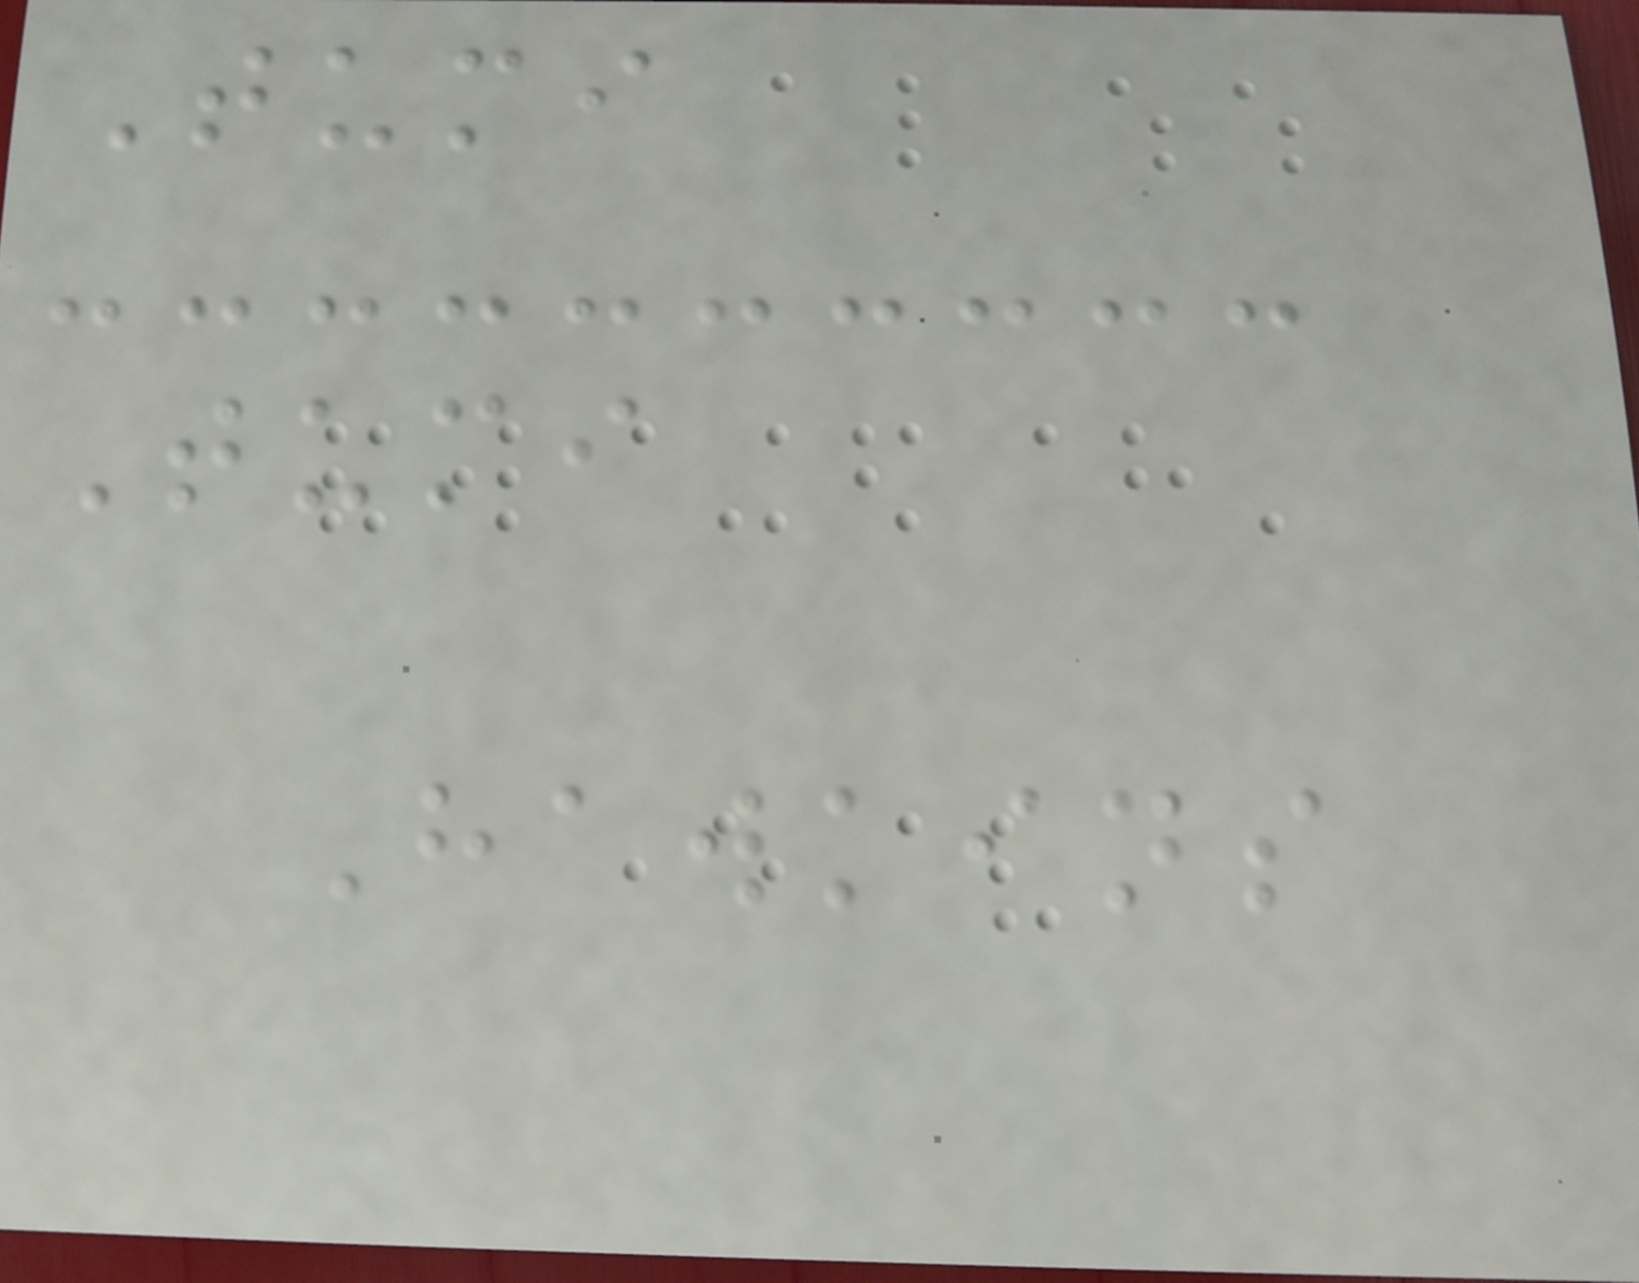Tumi
Tumi
Hawkins
